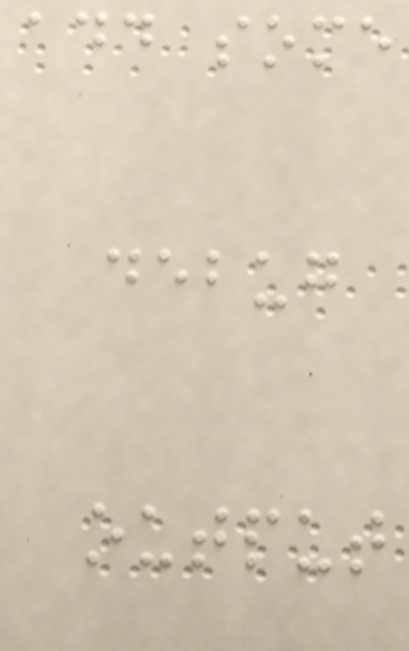add some
debug
output
